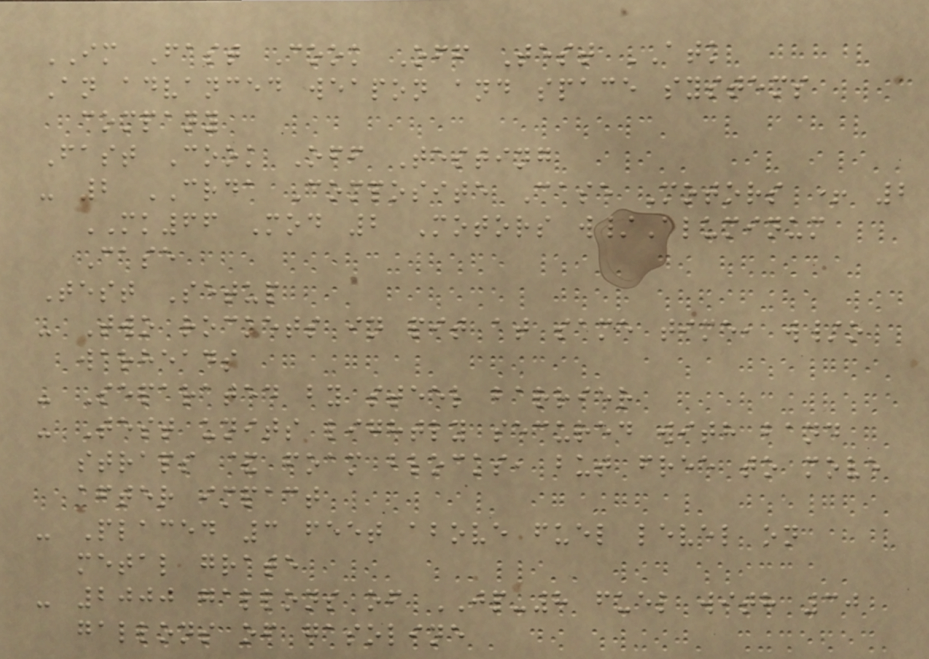IM Fast Cook Off Test ATK
An advanced weapon and space systems
company
Fast Cook Off Testing
- 2 CRDA Composite Case Motors + 2
MK66 Mod 2 Motors w/Aluminum
Case
Test Setup
- Two rockets in pit at same time, w/o
warheads
- Separated by steel barrier
- Test units lightly secured with band
straps & foam blocks, but free to move
after impact
- Placed 3 feet above fuel level on
metal grate
- 2000 gallons of JP-8 fuel with 30
gallons of gasoline
